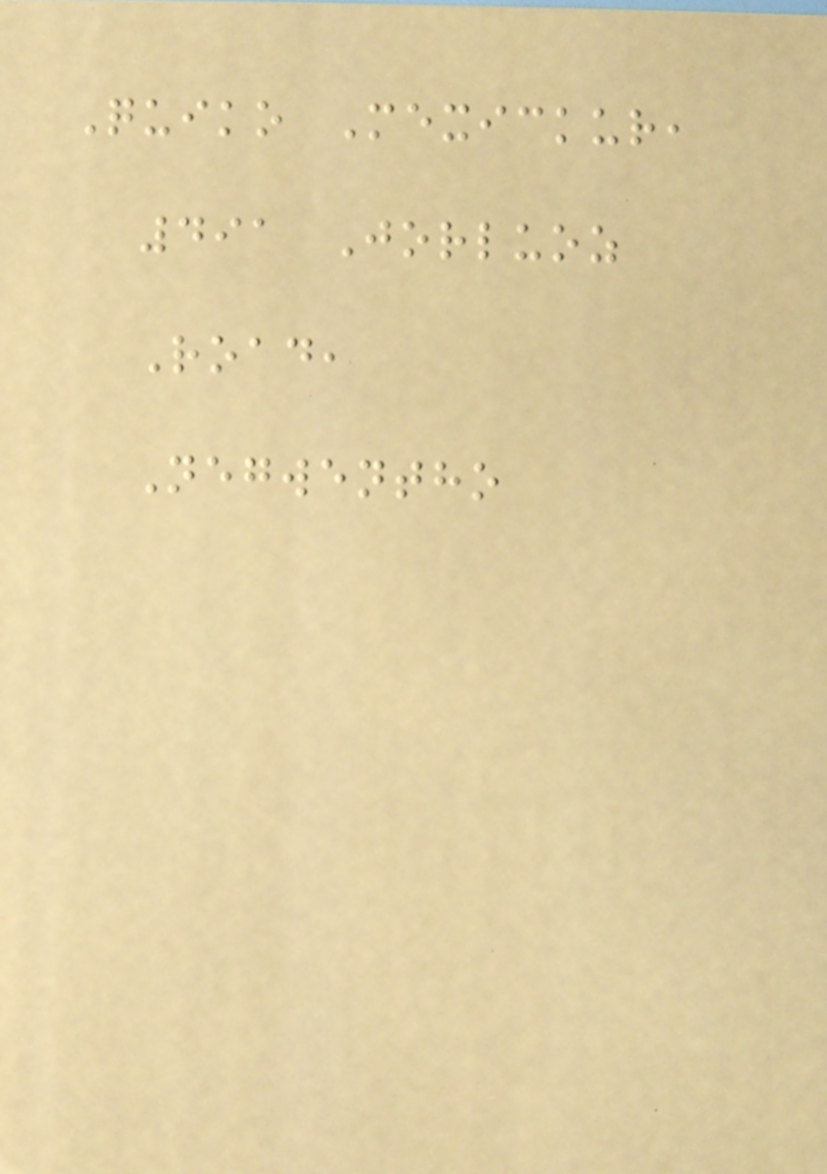Quiko Mexickur,
491 Jorluoz
Road,
Negwentho
